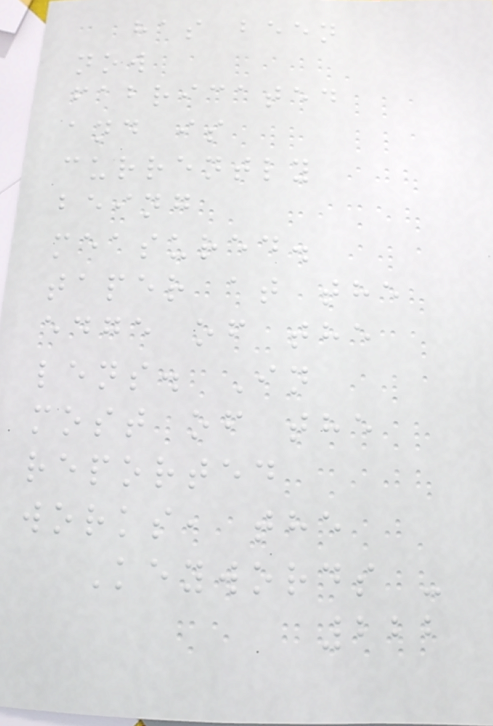has been
now
fabricated
and is
currently
being
measured.
taper at the
edge of the
lens. In
most of the
reported
works, the
Keywords -
222
